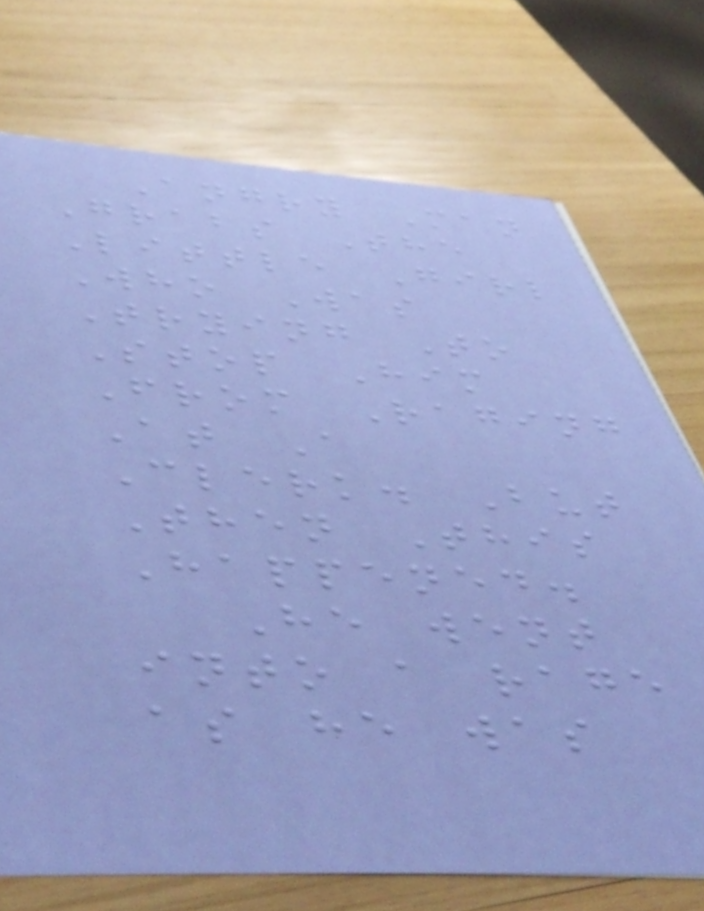Angry Man
Grabs The
Little Girl
Who Was
Trying To
Stop Him
From Raging
At A
Clerk. But
Then This
Happened.
He went
into a rage
as he was
